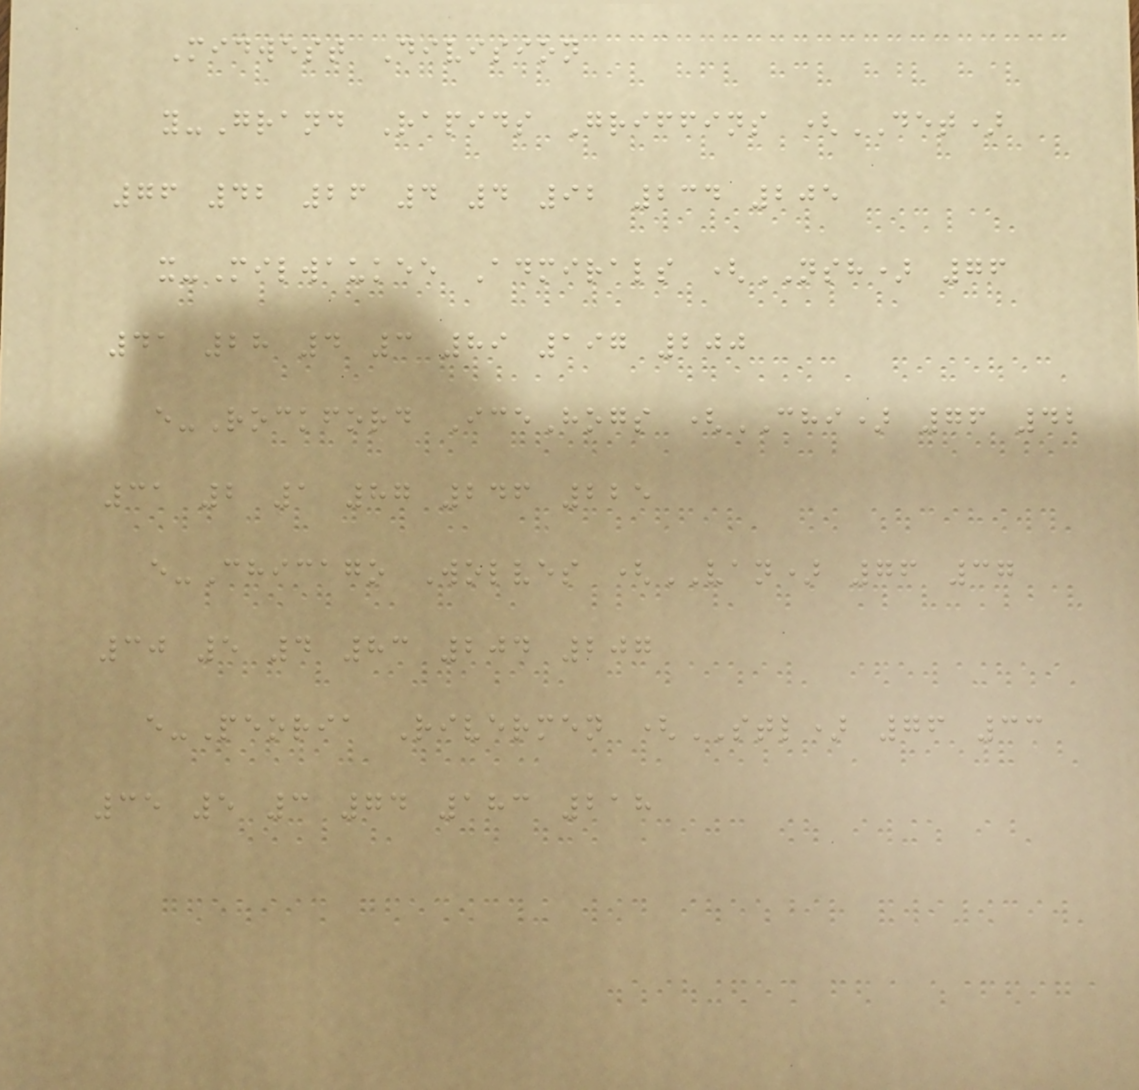Midwest Division
y-Grand Rapids Griffins (DET)
76 42 26 4 4 92 234 205
x-Milwaukee Admirals (NSH) 76
41 28 4 3 89 197 200
e-Rockford IceHogs (CHI) 76 42
31 2 1 87 246 225
e-Chicago Wolves (VAN) 76 37
30 5 4 83 204 207
e-Peoria Rivermen (STL) 76 33
35 5 3 74 183 218
